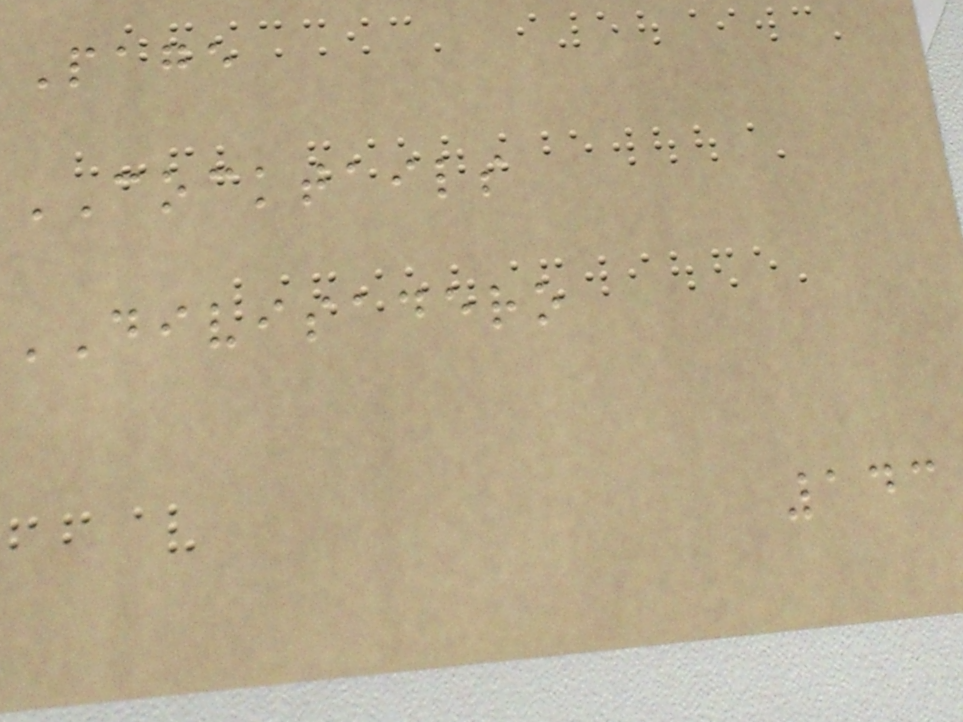Page
COCKTAILS
DIVISADERO
143
